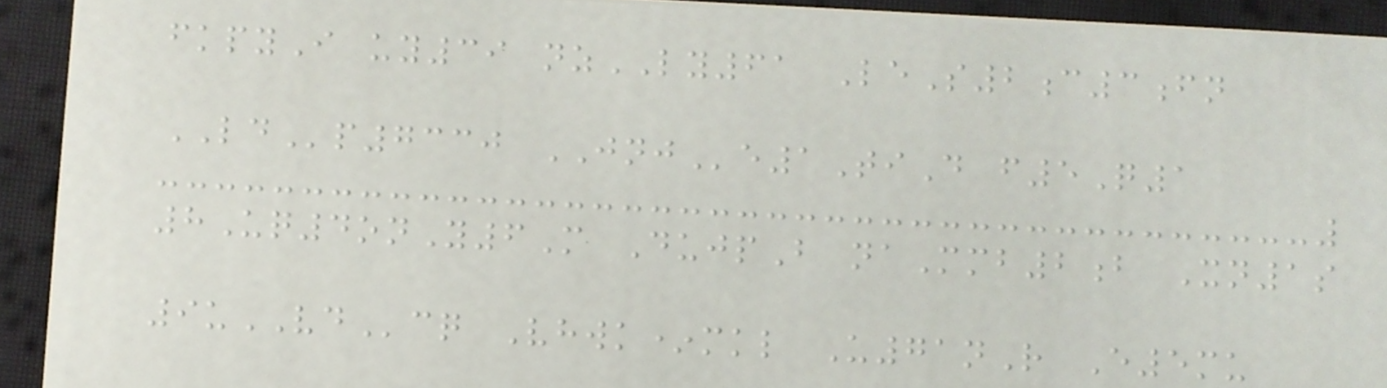fkpyI uy39 nzLY61 LeS2c3fn
LDp7330 JNJe1TiD f5Q1
8Uq4onY6M DujpB naMmb2b Xn1s
9uVDcq Vhwk*mkl U71nR E5mu
